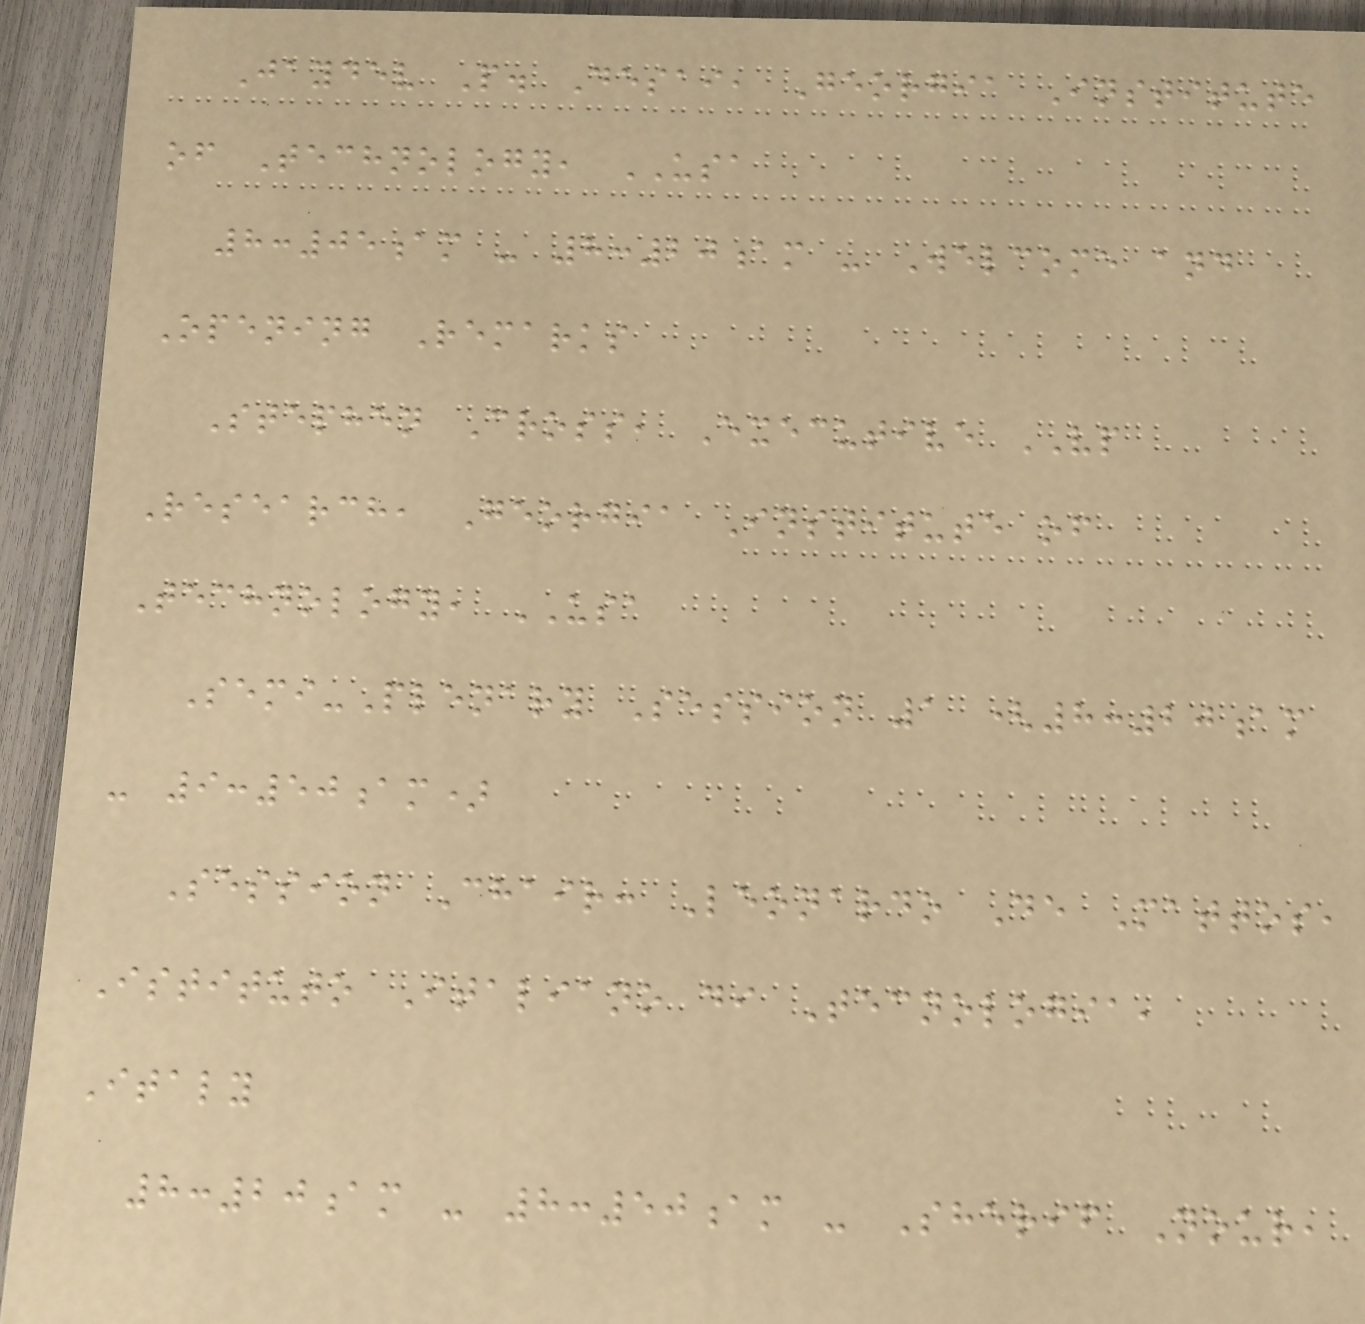Jaydev P. Desai, Georgia Institute
of Technology, USA
8:05am - 8:20am - Welcome and
Opening Remarks
Stephen Cross, Executive VP
Research, Georgia Institute of
Technology, USA
Semi-Plenary Session 1 (8:20am
- 9:50am)
Session Chair: Leonardo De Mattos,
Istituto Italiano di Tecnologia,
Italy
8:20am - 8:50am - Sherif Nour,
